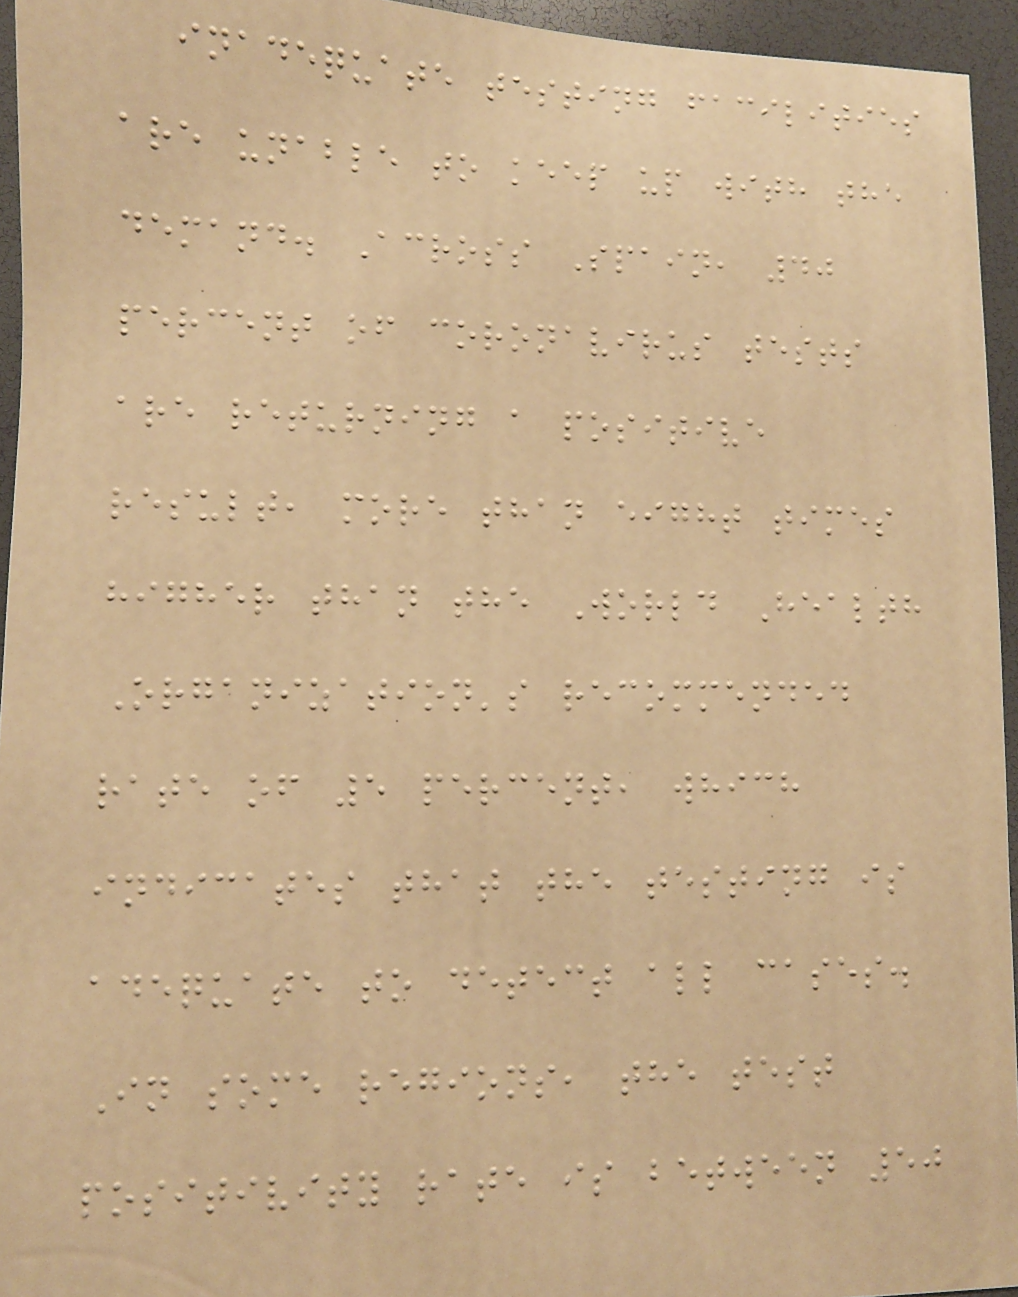inadequate testing facilities
are unable to keep up with the
demand. Across Spain, 40
percent of coronavirus tests
are returning a positive
result, more than eight times
higher than the World Health
Organization's recommended
rate of 5 percent, which
indicates that the testing is
adequate to detect all cases.
In some regions, the test
positivity rate is between 50
